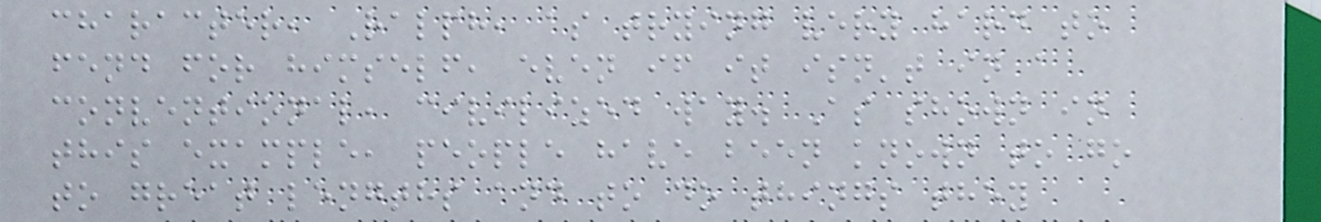character, Ralph, as trying very hard to
fend for himself, even if it isn't in a
conventional, civilized way. As shown in
this example, people have been known to go
to great lengths and to do things they
